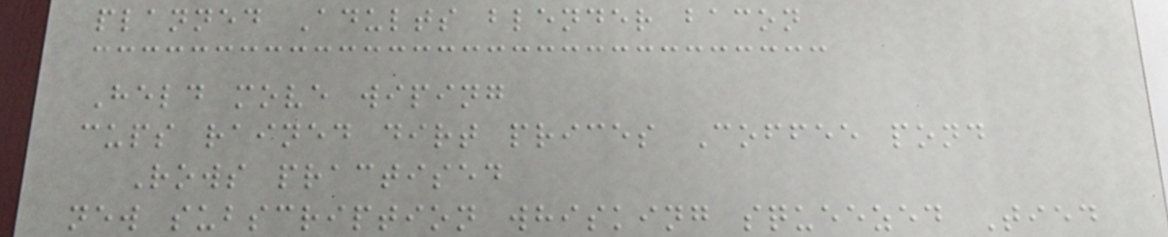planned Adults blender bacon
Held move wiping
cups rained dirt prices Coffee pond
Rows practised
new subscription whisking squeezed Tied
